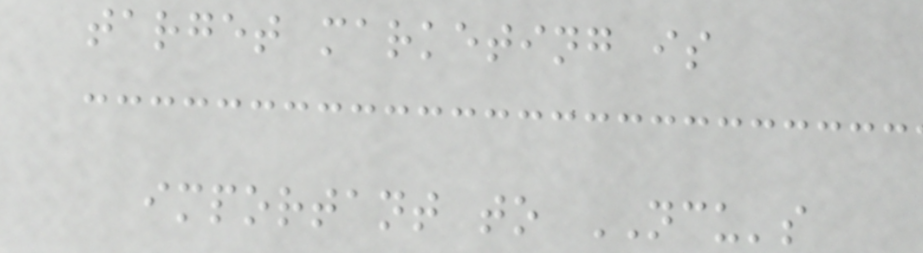target marketing is
important to NCU's
